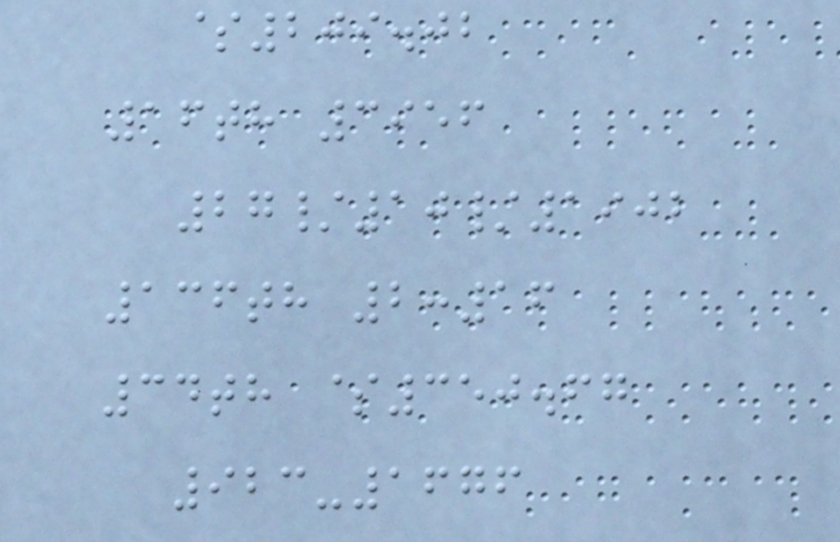$209.02
16th 3956
27/10/1902
136th 2:16
34th $350.67
923-1676
